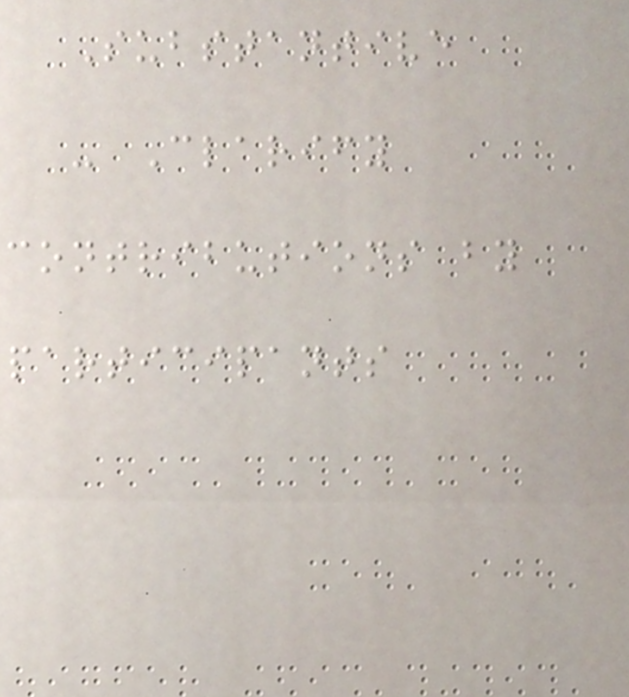Substantive
- Clarify
contributions by
participants
